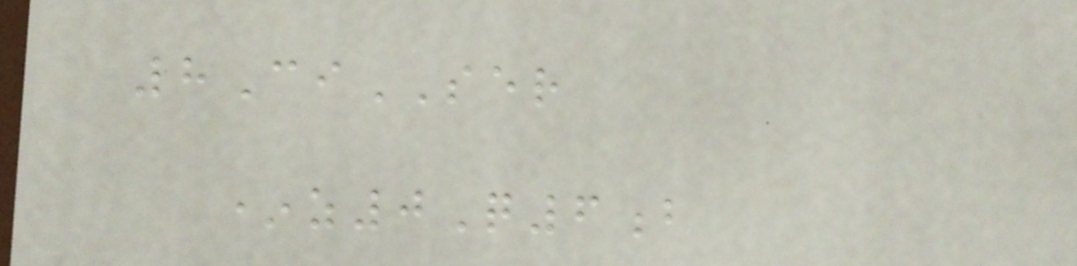8CiSER
*z0Q6b
